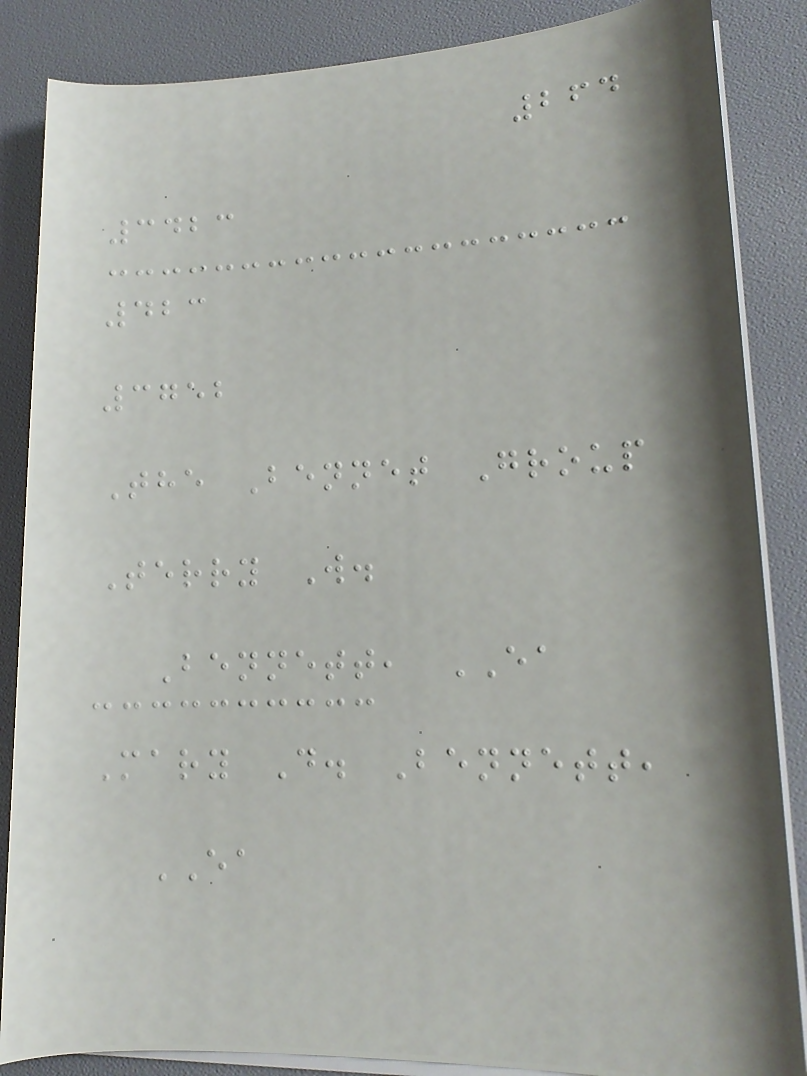264
3423
423
3752
The Bennet Group
Terry W.
Bennett, EA
Mary D. Bennett,
EA
